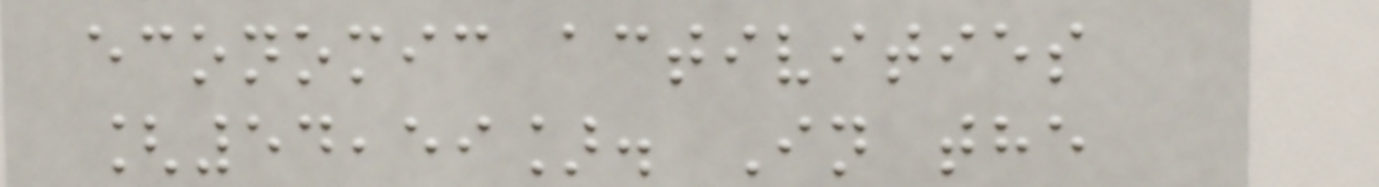economic activities
[54,59]. In the
